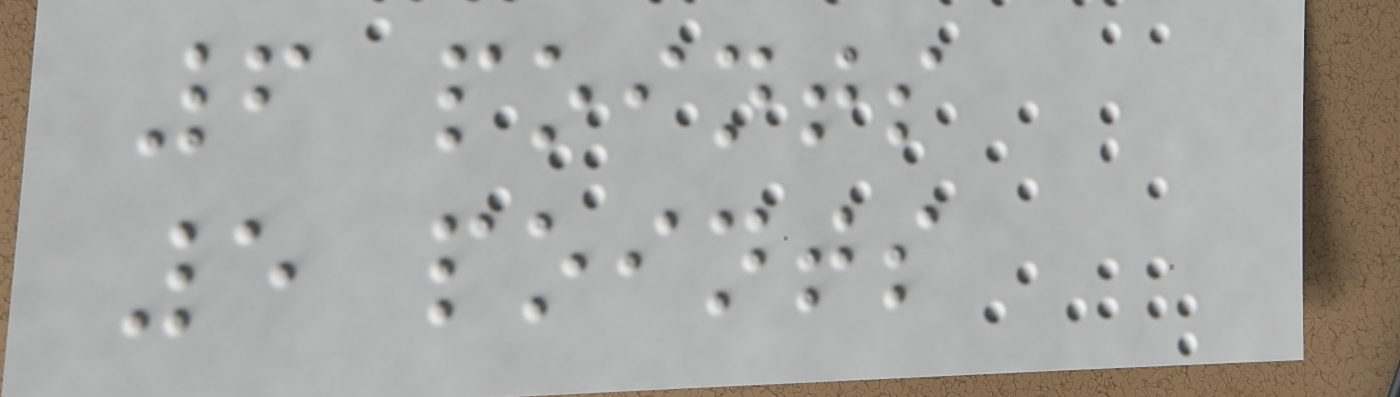6 points
5 points
